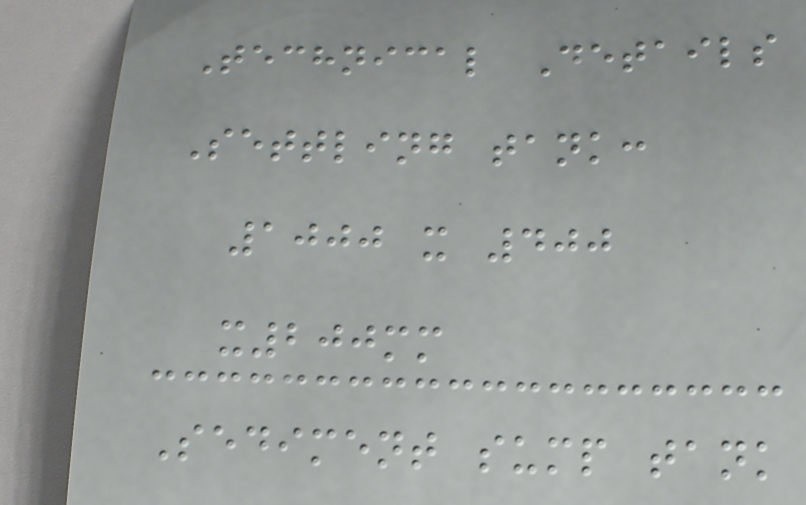Technical Details
Settling tank:
1000 x 400
x200mm
Sediment sump tank
